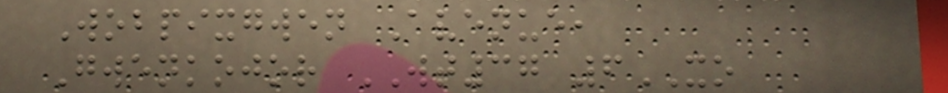Wobpixgwen Avenue,
Gwenkojor WT37 6XO
